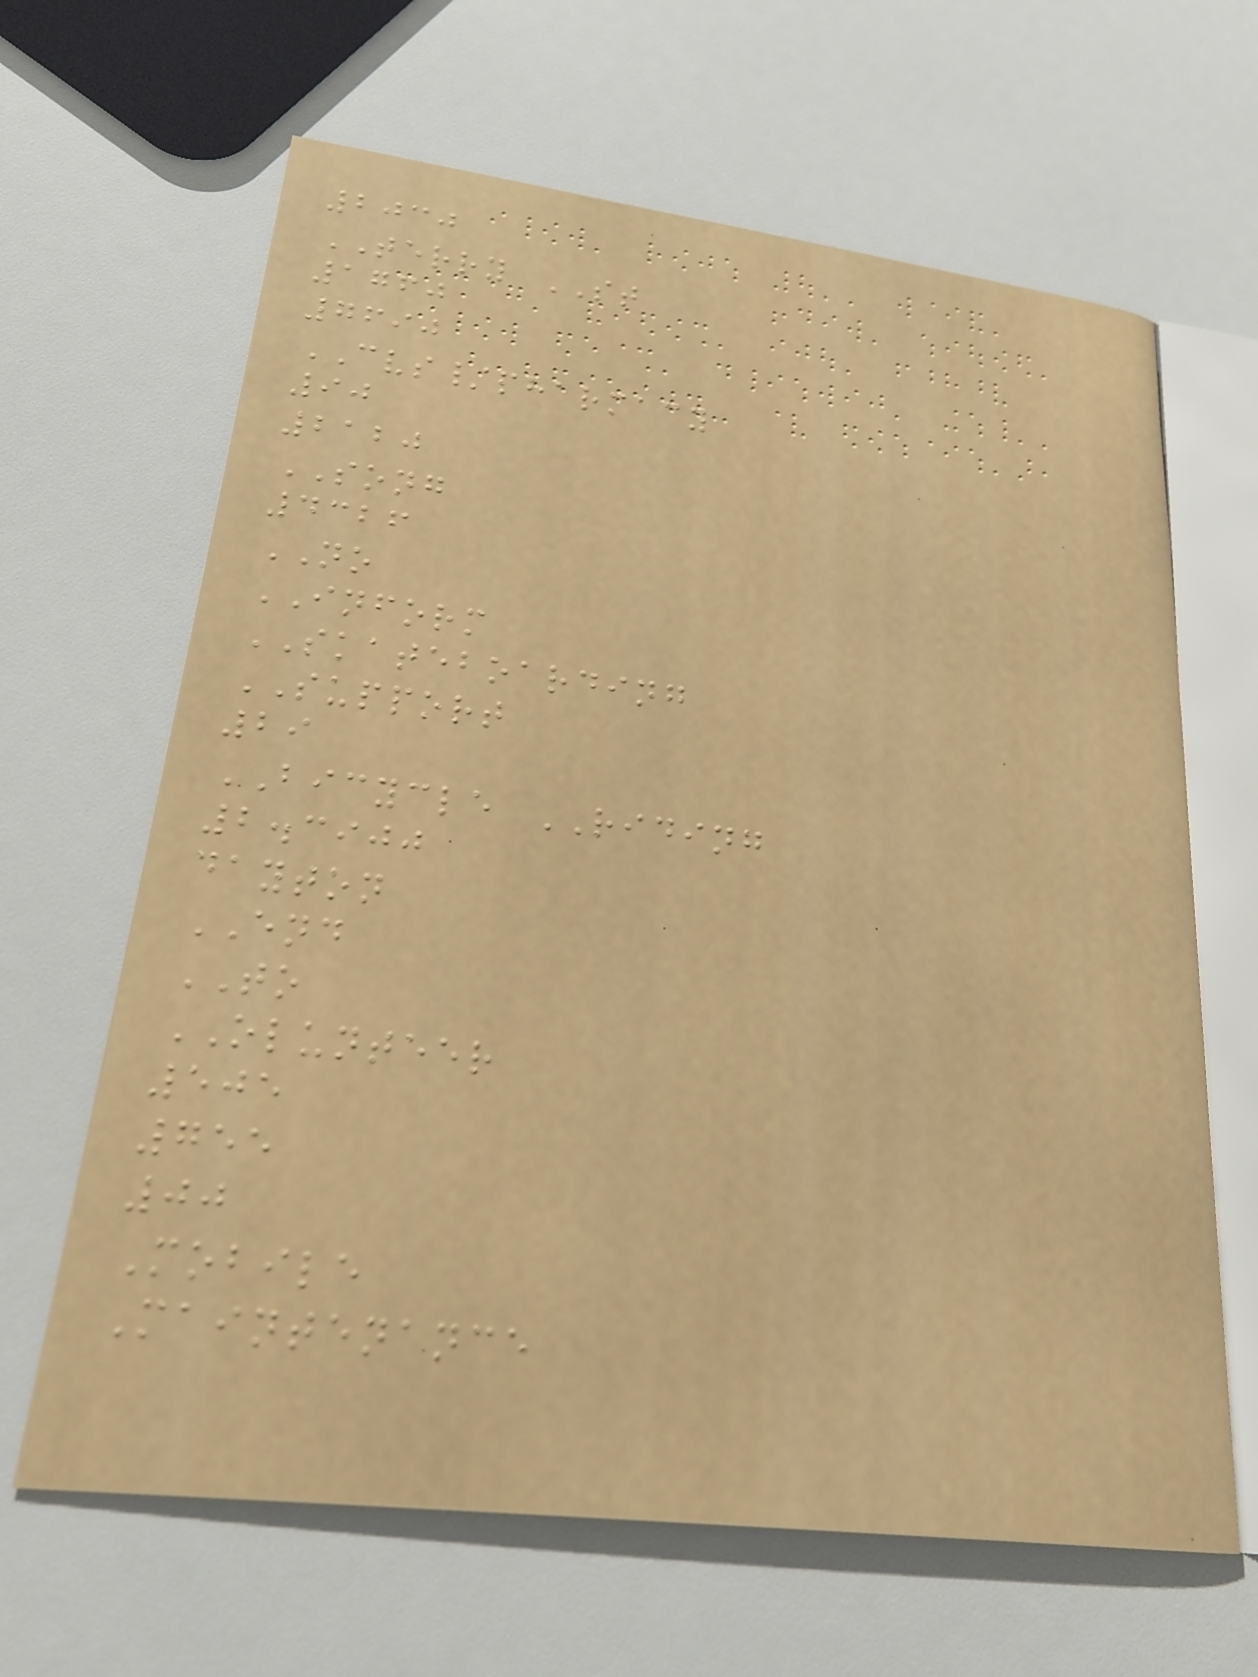2030
TERRY ST
1760
7690
CVS/pharmacy
90
2120
SONG
4326
NO
INFORM
SKATEBOARDING
SUPPORT
29
BICYCLE RIDING
2.3900
dayton
END
TO
OLUNTEER
505
755
00
Mobile
Maintenance
